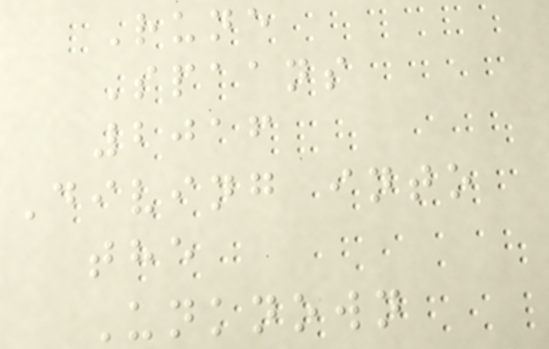Rune
Spaans
2016
Diving into
the
Unknown
